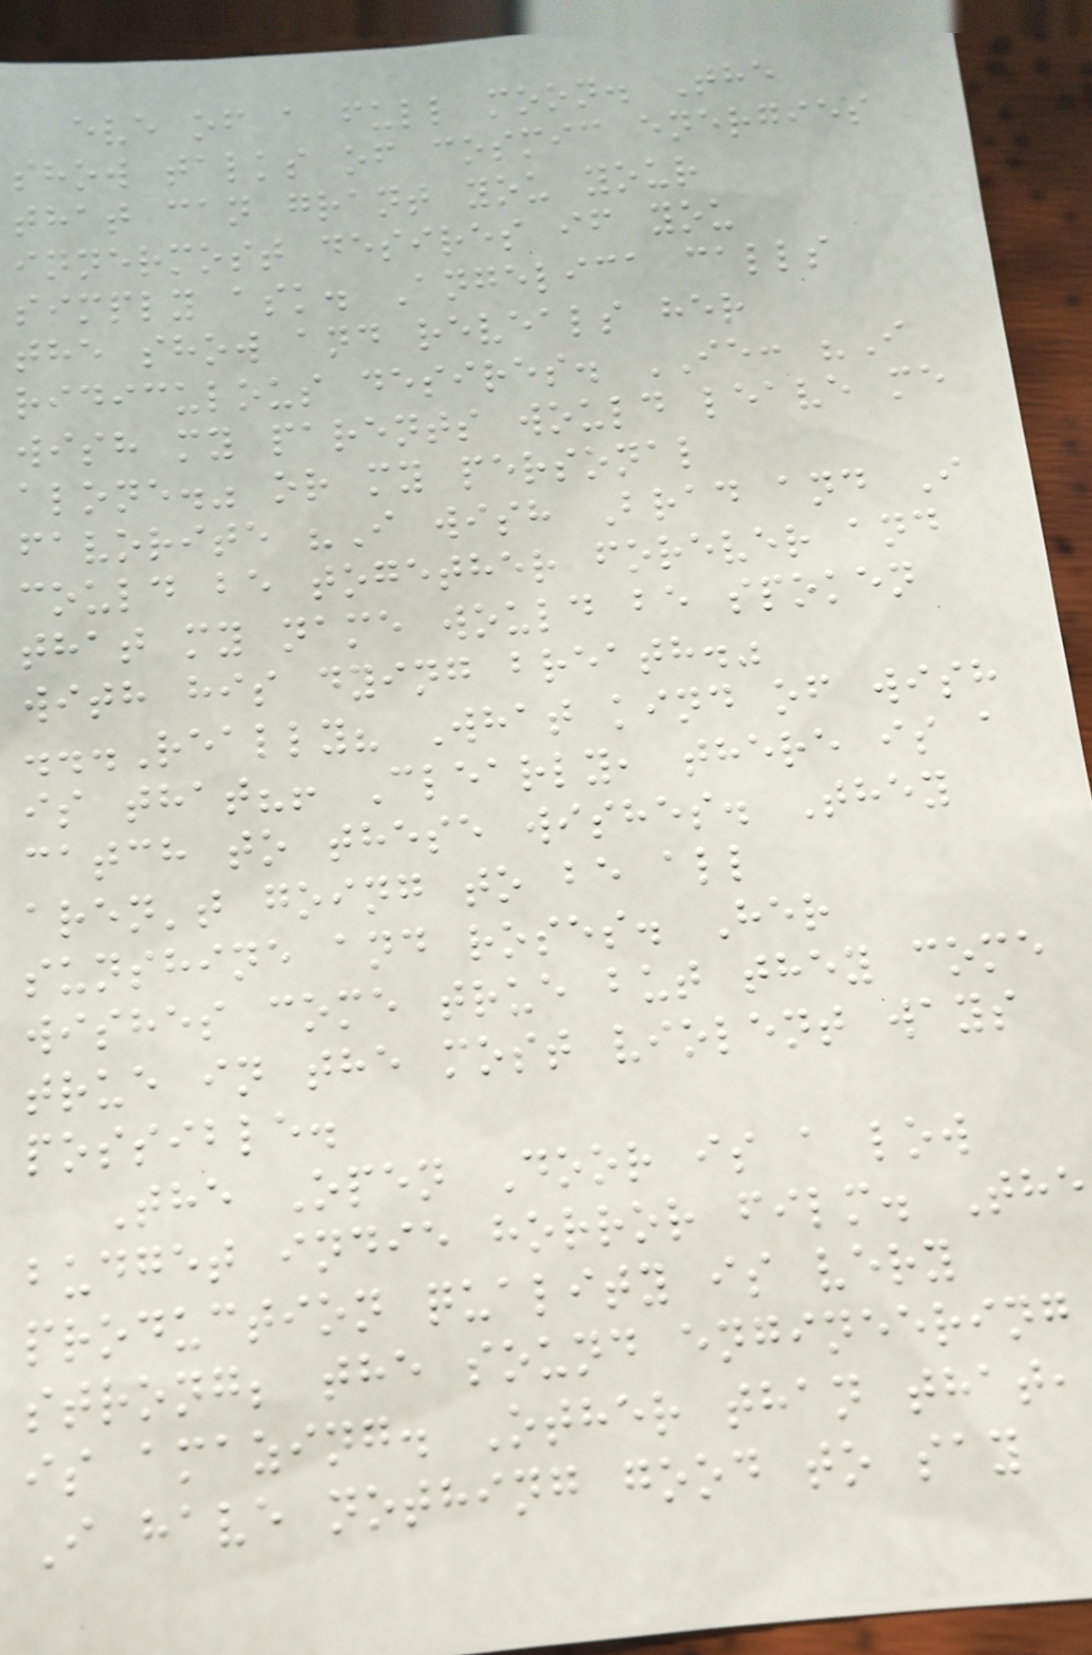eve of a full moon. The
show talks of cosmic energies
that can grant you your
innermost desires if you
simply ask. Angelica calls
the show and reveals her
ridiculous desires. IE: "I
wish my parents would leave me
alone." or my personal
favorite "I wish Brad and I
could be together forever and
that my name would be spoken
with his dying breath."
...Really? What kind of wish
is that?! Clearly, there is a
catch to these wishes. They
aren't going to be all
sunshine and roses. Her
wishes come true but they come
true in the most violent ways
possible.
The Open Door is a low
budget indie horror film. The
production quality is very
strong; the sound engineering
is amazing. Other than that,
I have nothing good to say
